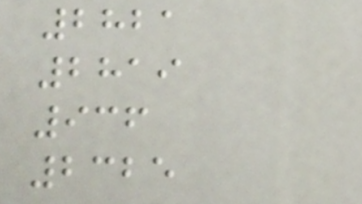2821
2819
936
2325
